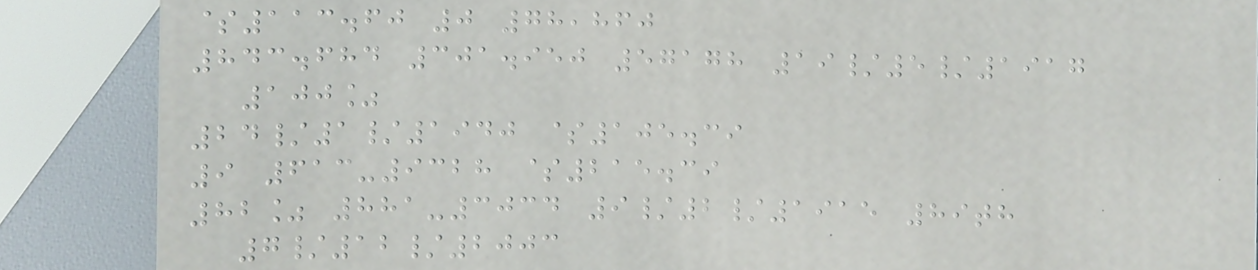$113.60 0 78,860
843.684 301.950 57178 19/5/1917
100%
24/1/1940 $105.39
9 613-9328 $215.39
82% 881-3034 9/2/1915 89th
7/12/2003
